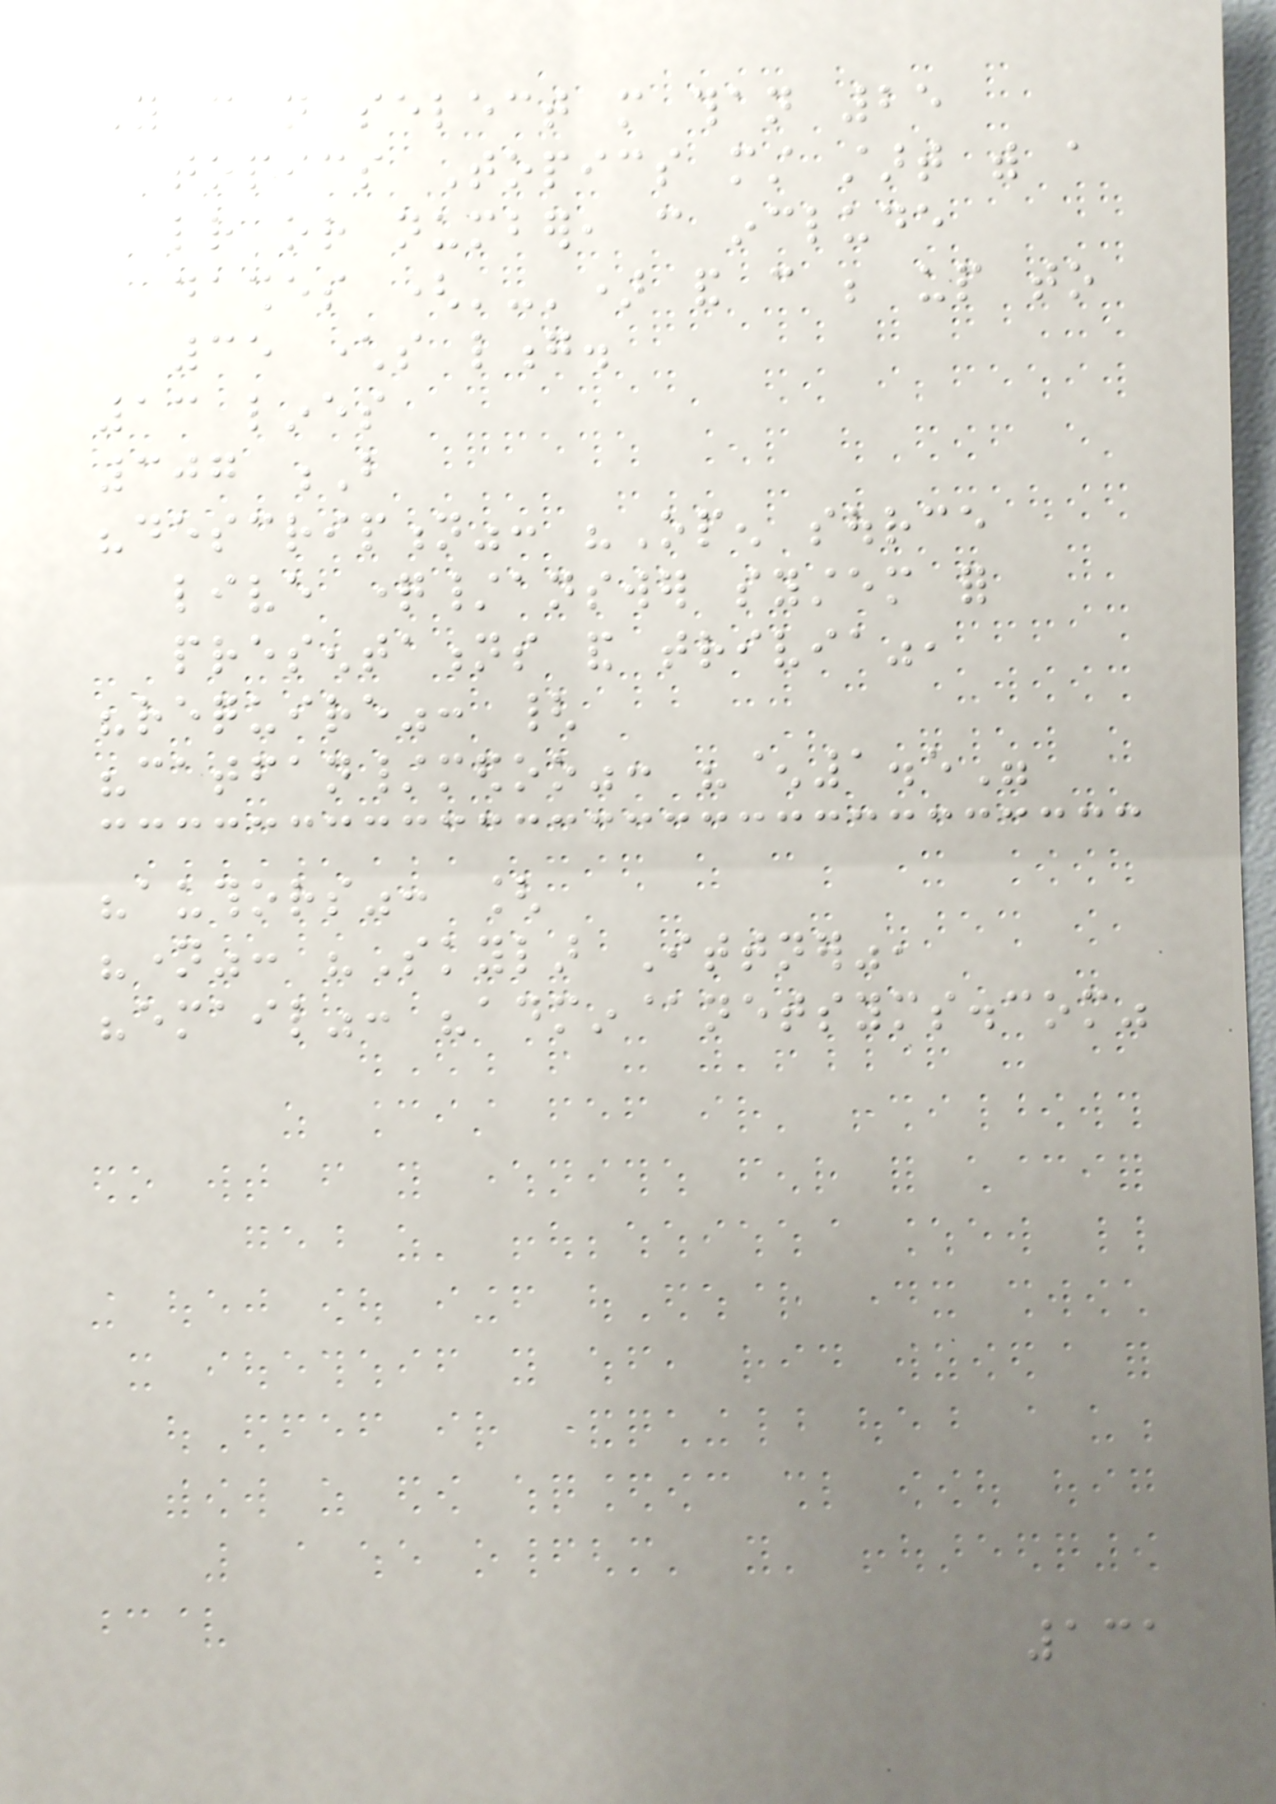You can not select more than 25
topics Topics must start with a
letter or number, can include
dashes ('-') and can be up to
35 characters long.
13 lines
307 B
"description": "Open source
live question/answer system for
presentations and trivia",
"require": {
"catfan/medoo": "^1.5"
"authors": [
"name": "Skylar Ittner",
"email": "admin@netsyms.com"
131
